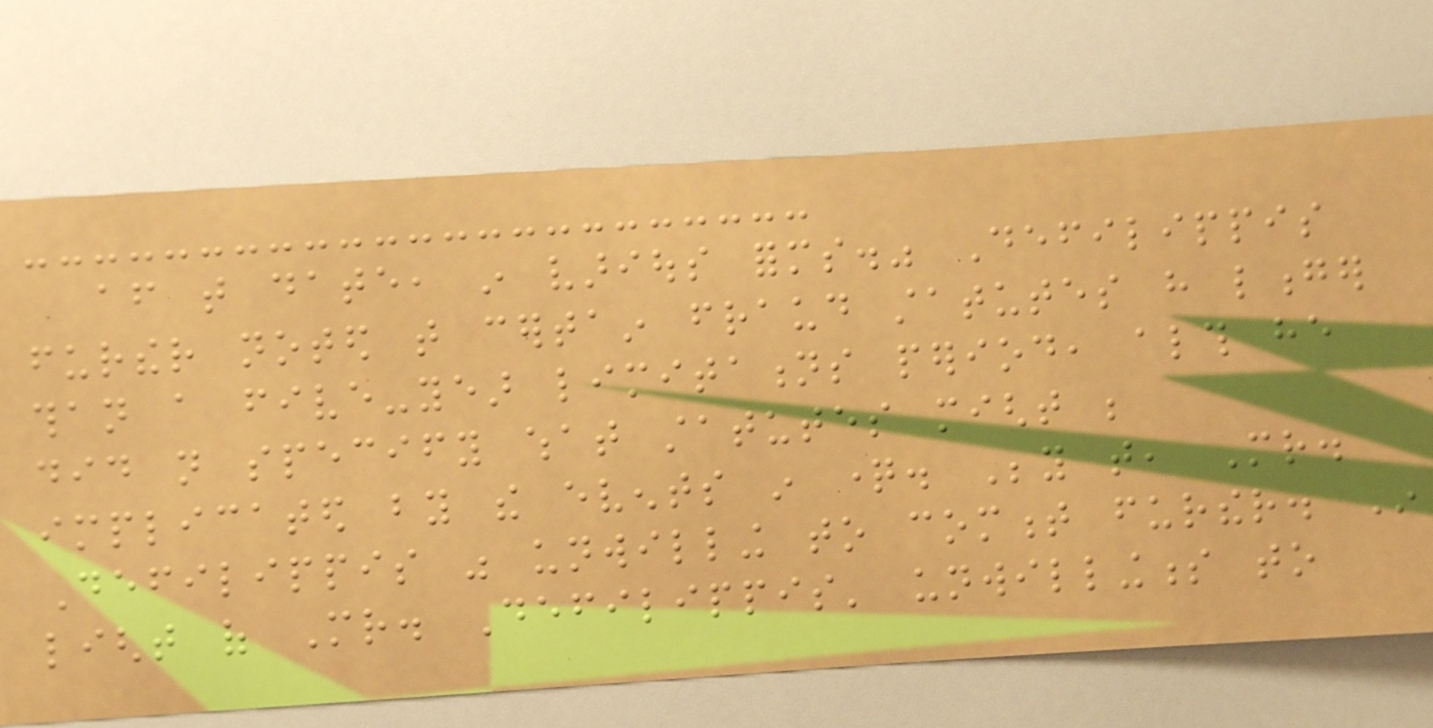after that date, in various forms." Defilippis
further noted that certain fraud statutes have longer
than a five-year limitations period, although he
did not specify what statutes might be
implicated by the events in question. Beyond that, Mr.
Defilippis was unwilling to comment further. In
light of Mr. Defilippis' unwillingness to
